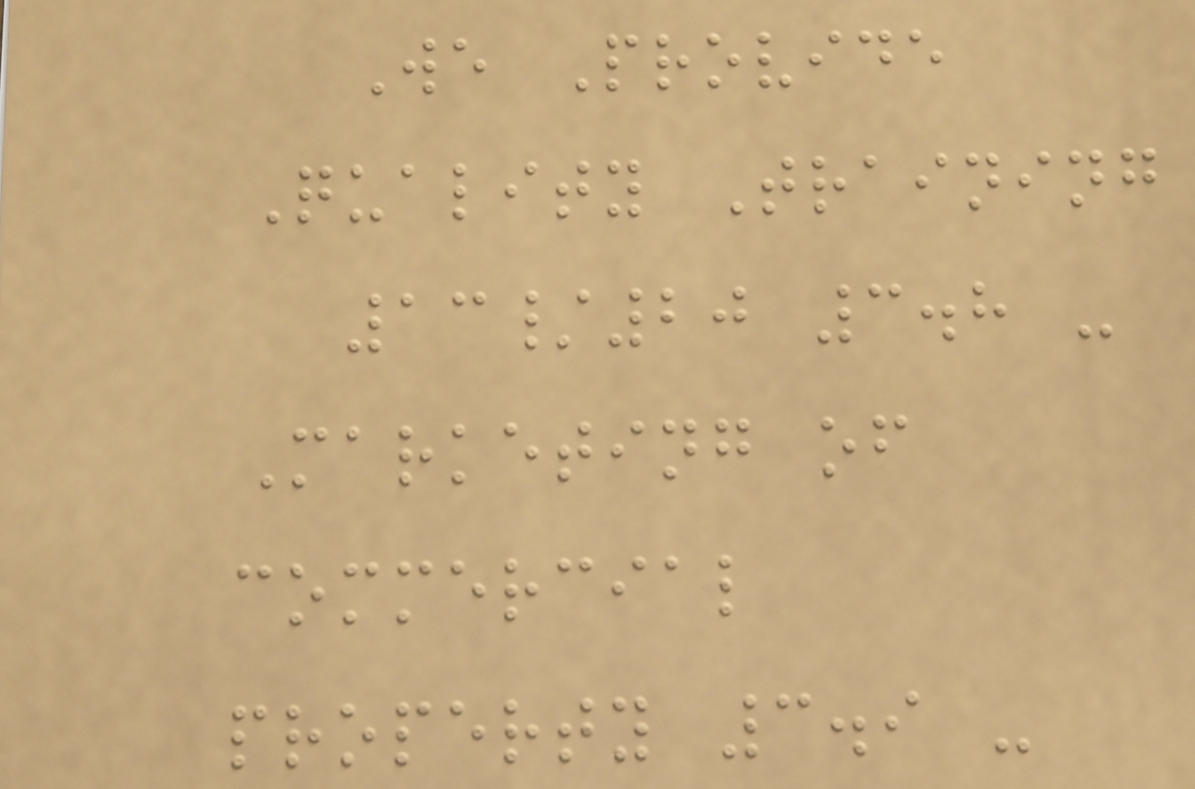We Provide
Quality Training
13/20 3.8 -
Marketing of
commercial
property 3.9 -
